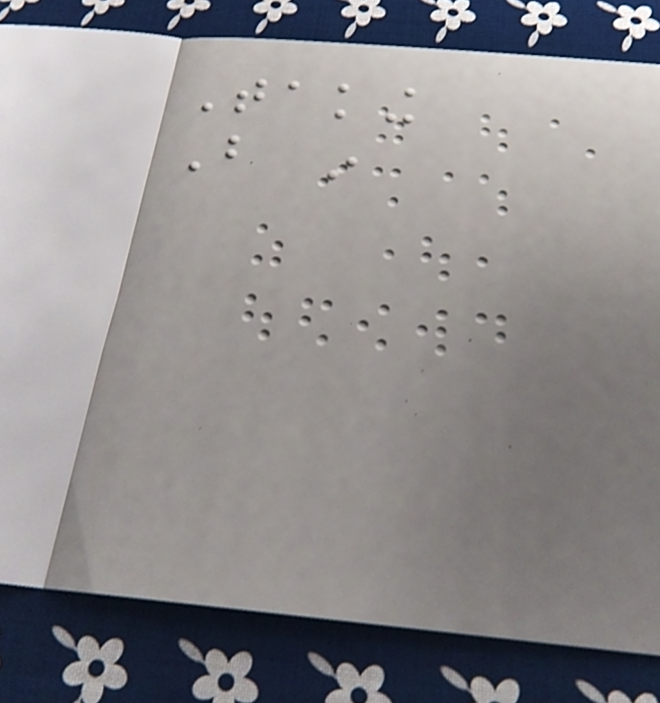Taking
But in
